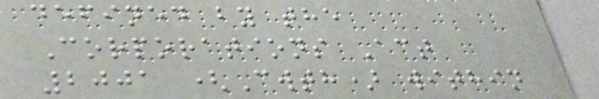defined by the
Corporations Act
2001 (Cwth) within
